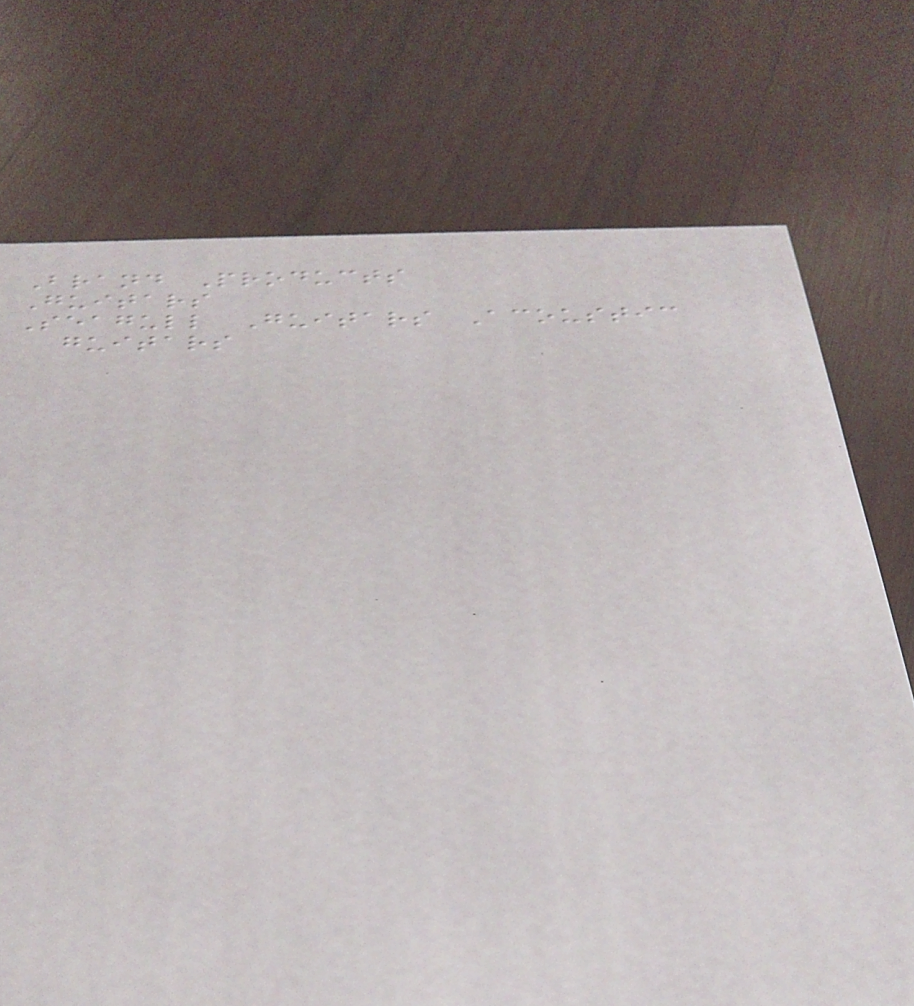Brand Products
Guitars
Seagull Guitars Acoustic
guitars
